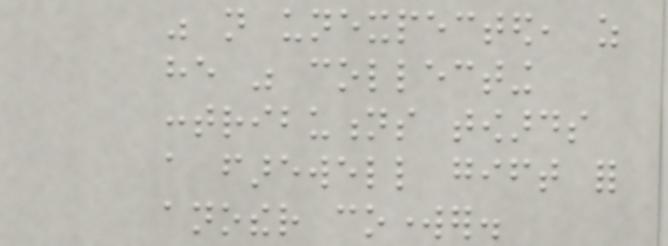was not unexpected, as
he was collecting
contributions towards
a farewell gift for
another coworker.
